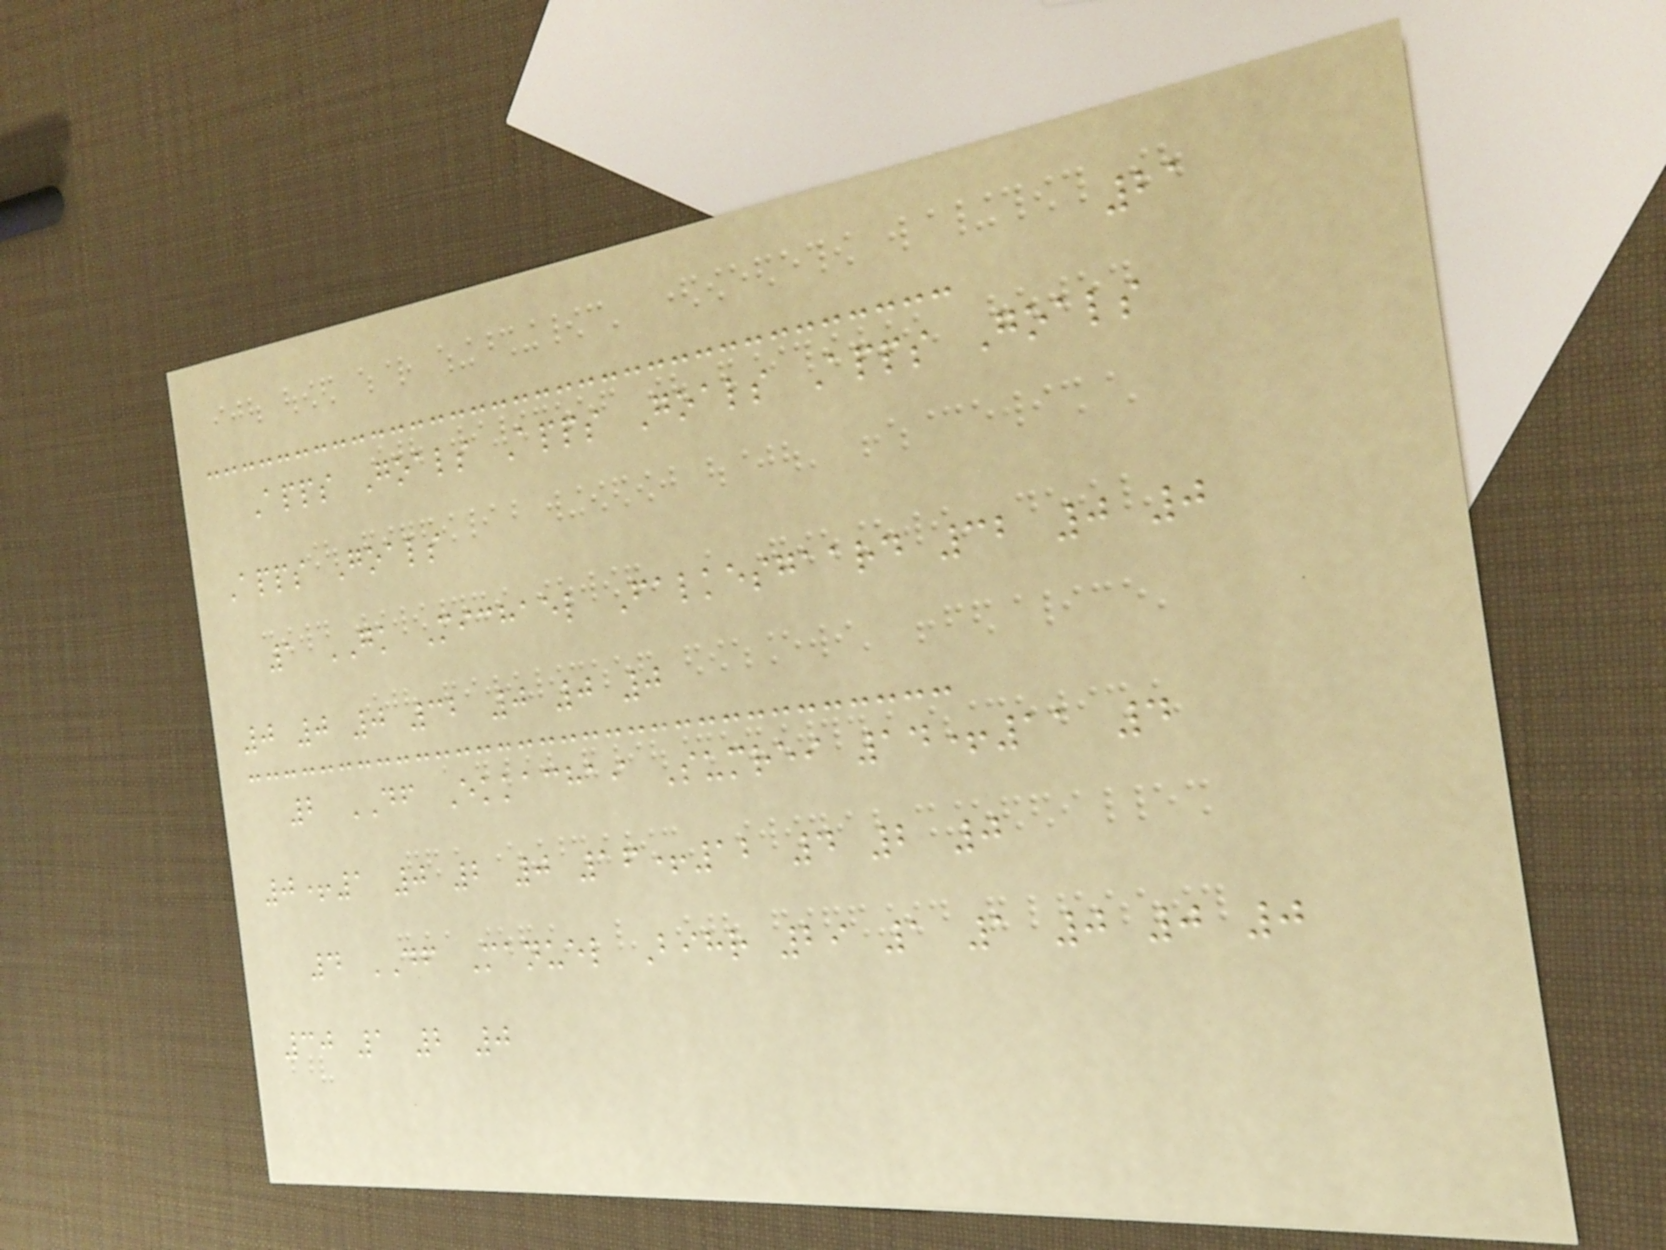21
Apps Goals Apps Goals Apps Goals
Apps Goals
1 GK Michael Falkesgaard 32 0 0
0 0 0 32 0 0 0
2 DF Ekkachai Sumrei 14+11 4
0+1 0 2 0 16+12 4 2 0
4 DF Manuel Bihr 29 1 1 0 0 0
30 1 2 0
